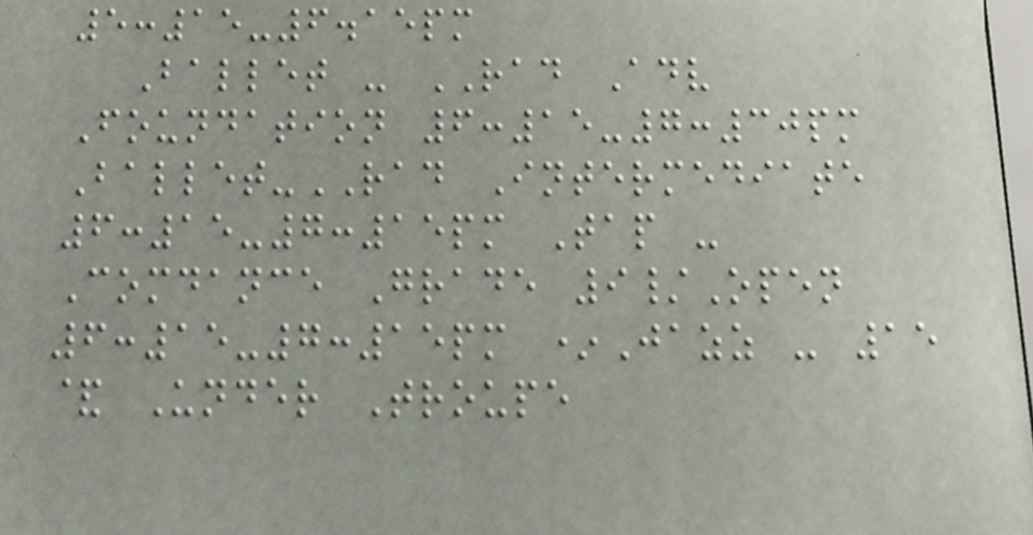5:15-6.15pm
Ballet - RAD Adv
Foundation 6:15-7:30pm
Ballet-RAD Intermediate
6:15-7:15pm Tap -
Comdance Grade 9/Open
6:15-7:15pm *Jazz - 15
& Under Troupe
